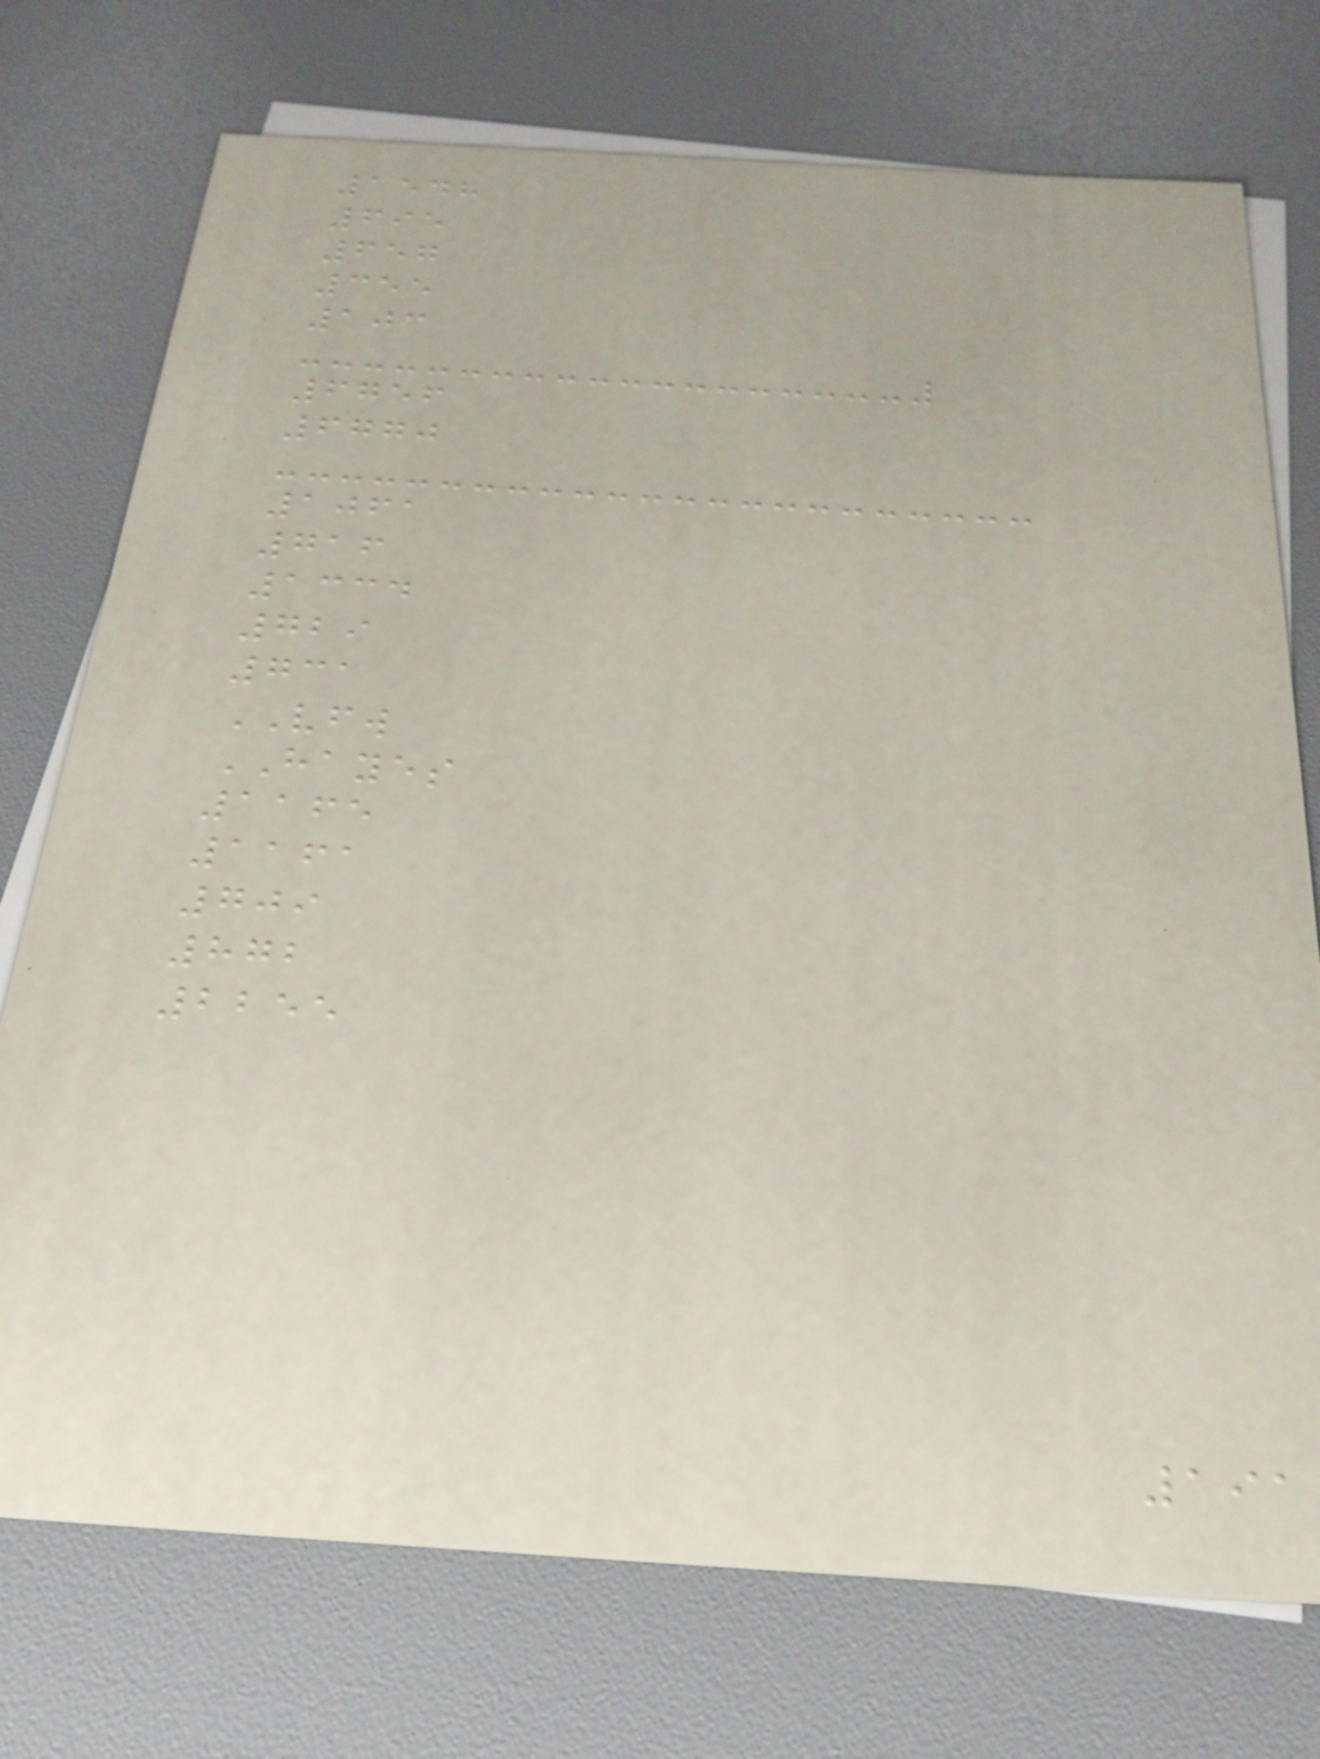1548
695
657
355
103
6756
6770
1061
716
1334
729
731
VFW
HAYES
1165
1161
709
872
2255
191
